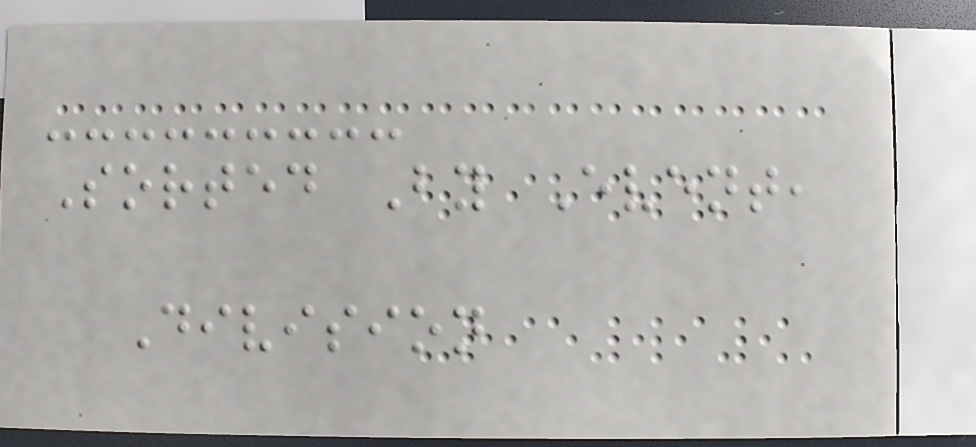Sorted By Event,
Division
